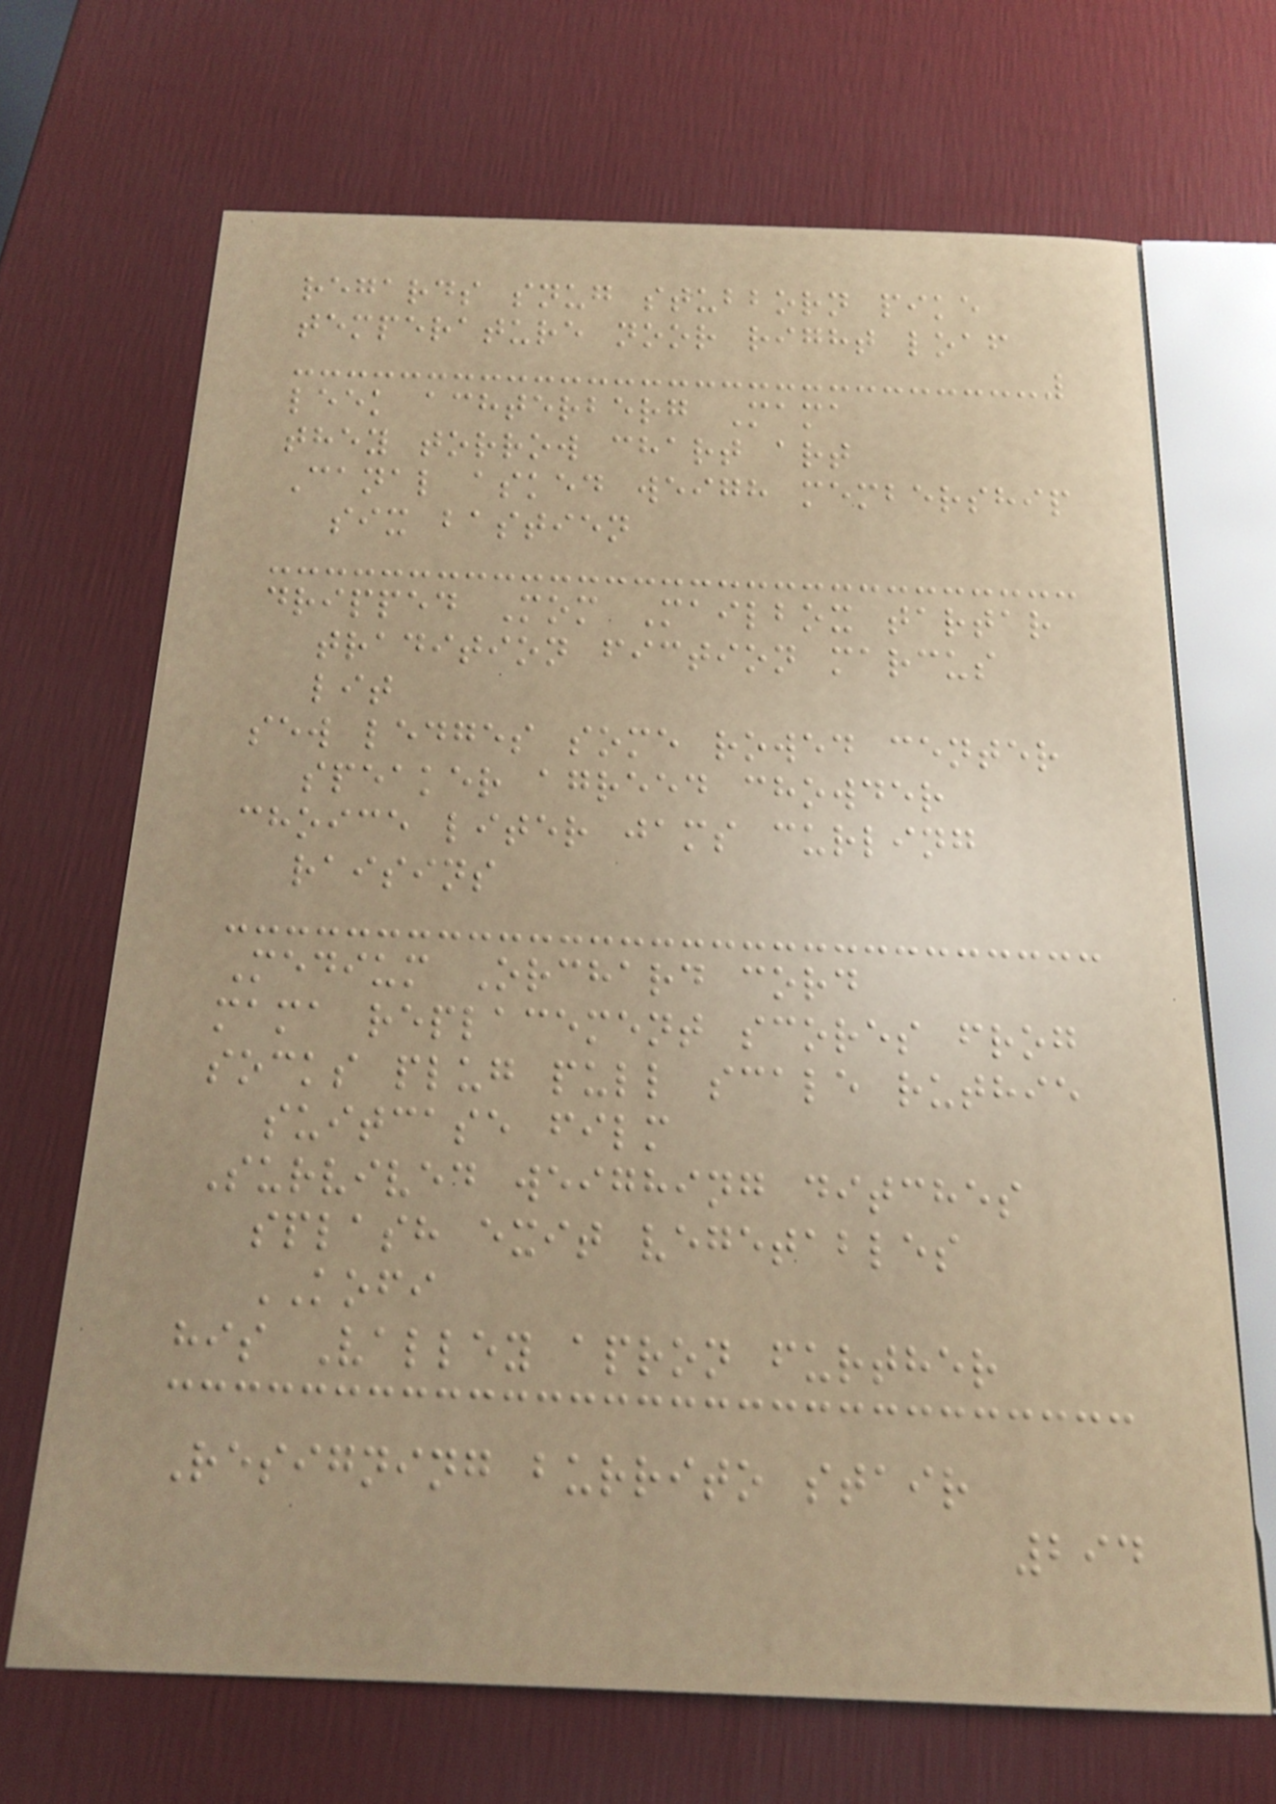regards snug stubborn pike
temperature noor right loaf
leek achterberg Mama
they torrow chart art
Canal asked weigh membership
six bastien
dripped Mom Mailbox tartar
tradition fiction marcus
lit
sew ledges some rowed center
speaker agreed chowder
choice liter jams curling
raisins
Medium Orchard cord
mama replacement scores frog
socks plug pull scale ruthie
suitcase film
Survived weighing ditches
splash exit vegetables
KOFI
his Valley apron further
Resigning burrito stair
294
